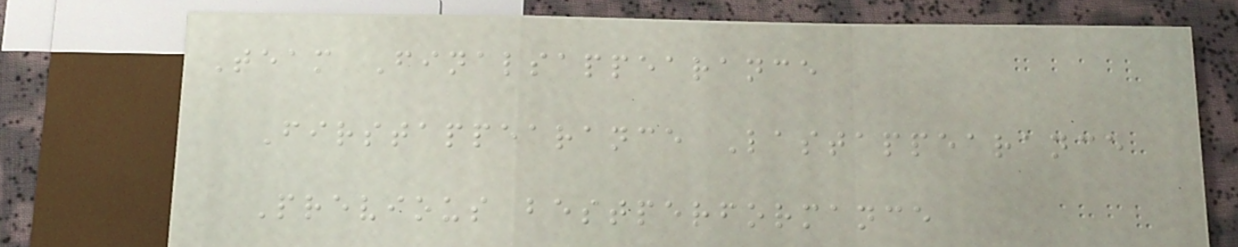Team Finalsappearance
Firstappearance Lastappearance
Previous bestperformance
